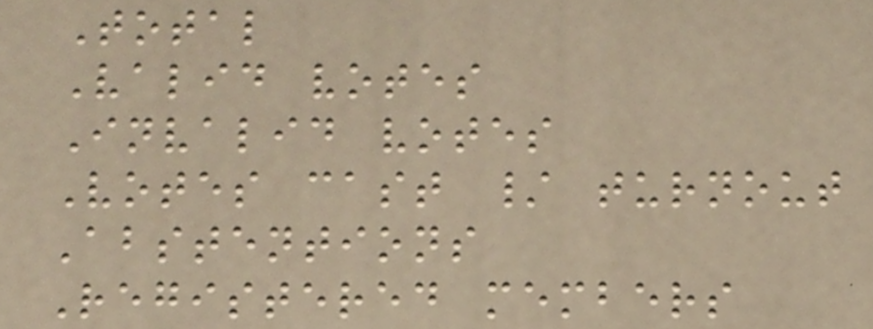Total
Valid votes
Invalid votes
Votes cast / turnout
Abstentions
Registered members
